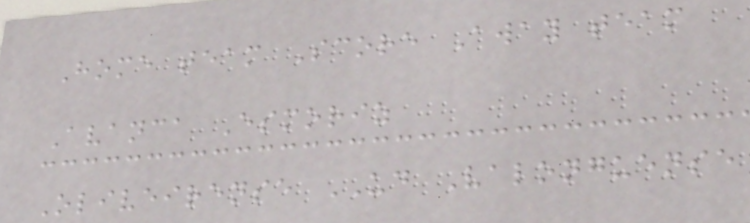Home team Score Away team
Avanca Esmoriz
Oliveirense UD Valonguense
